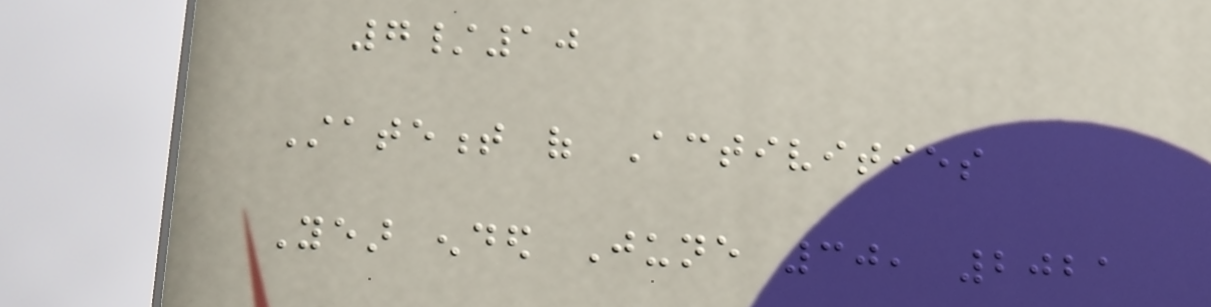7/10
Statement of Activities
Year ended June 30, 2021
